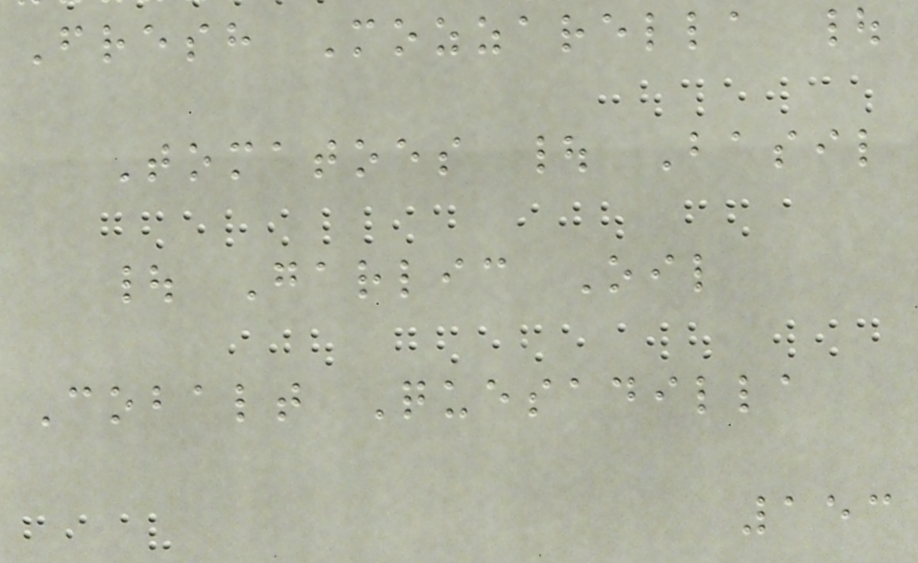Fresh Mozzarella |
Tomatoes | Basil
| Garlic Oil
Cobalt Quesadilla
153
